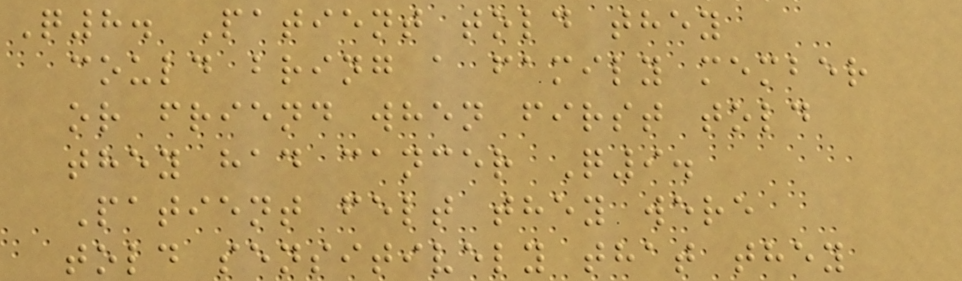Q8. Patient told they
could bring a family member
or friend when first told
they had cancer Q9.
Patient felt they were
told sensitively that they
